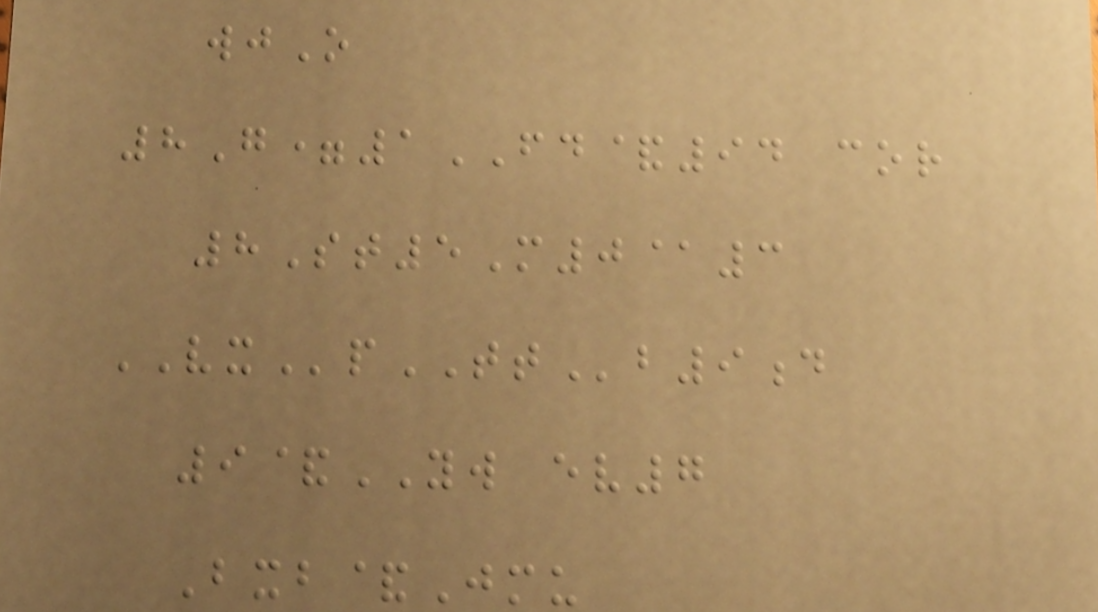wjO
8G=1FD&94 cor
8St5M0@3
VXpTTb9d
9&YW ev7
Bxb&Jmu
